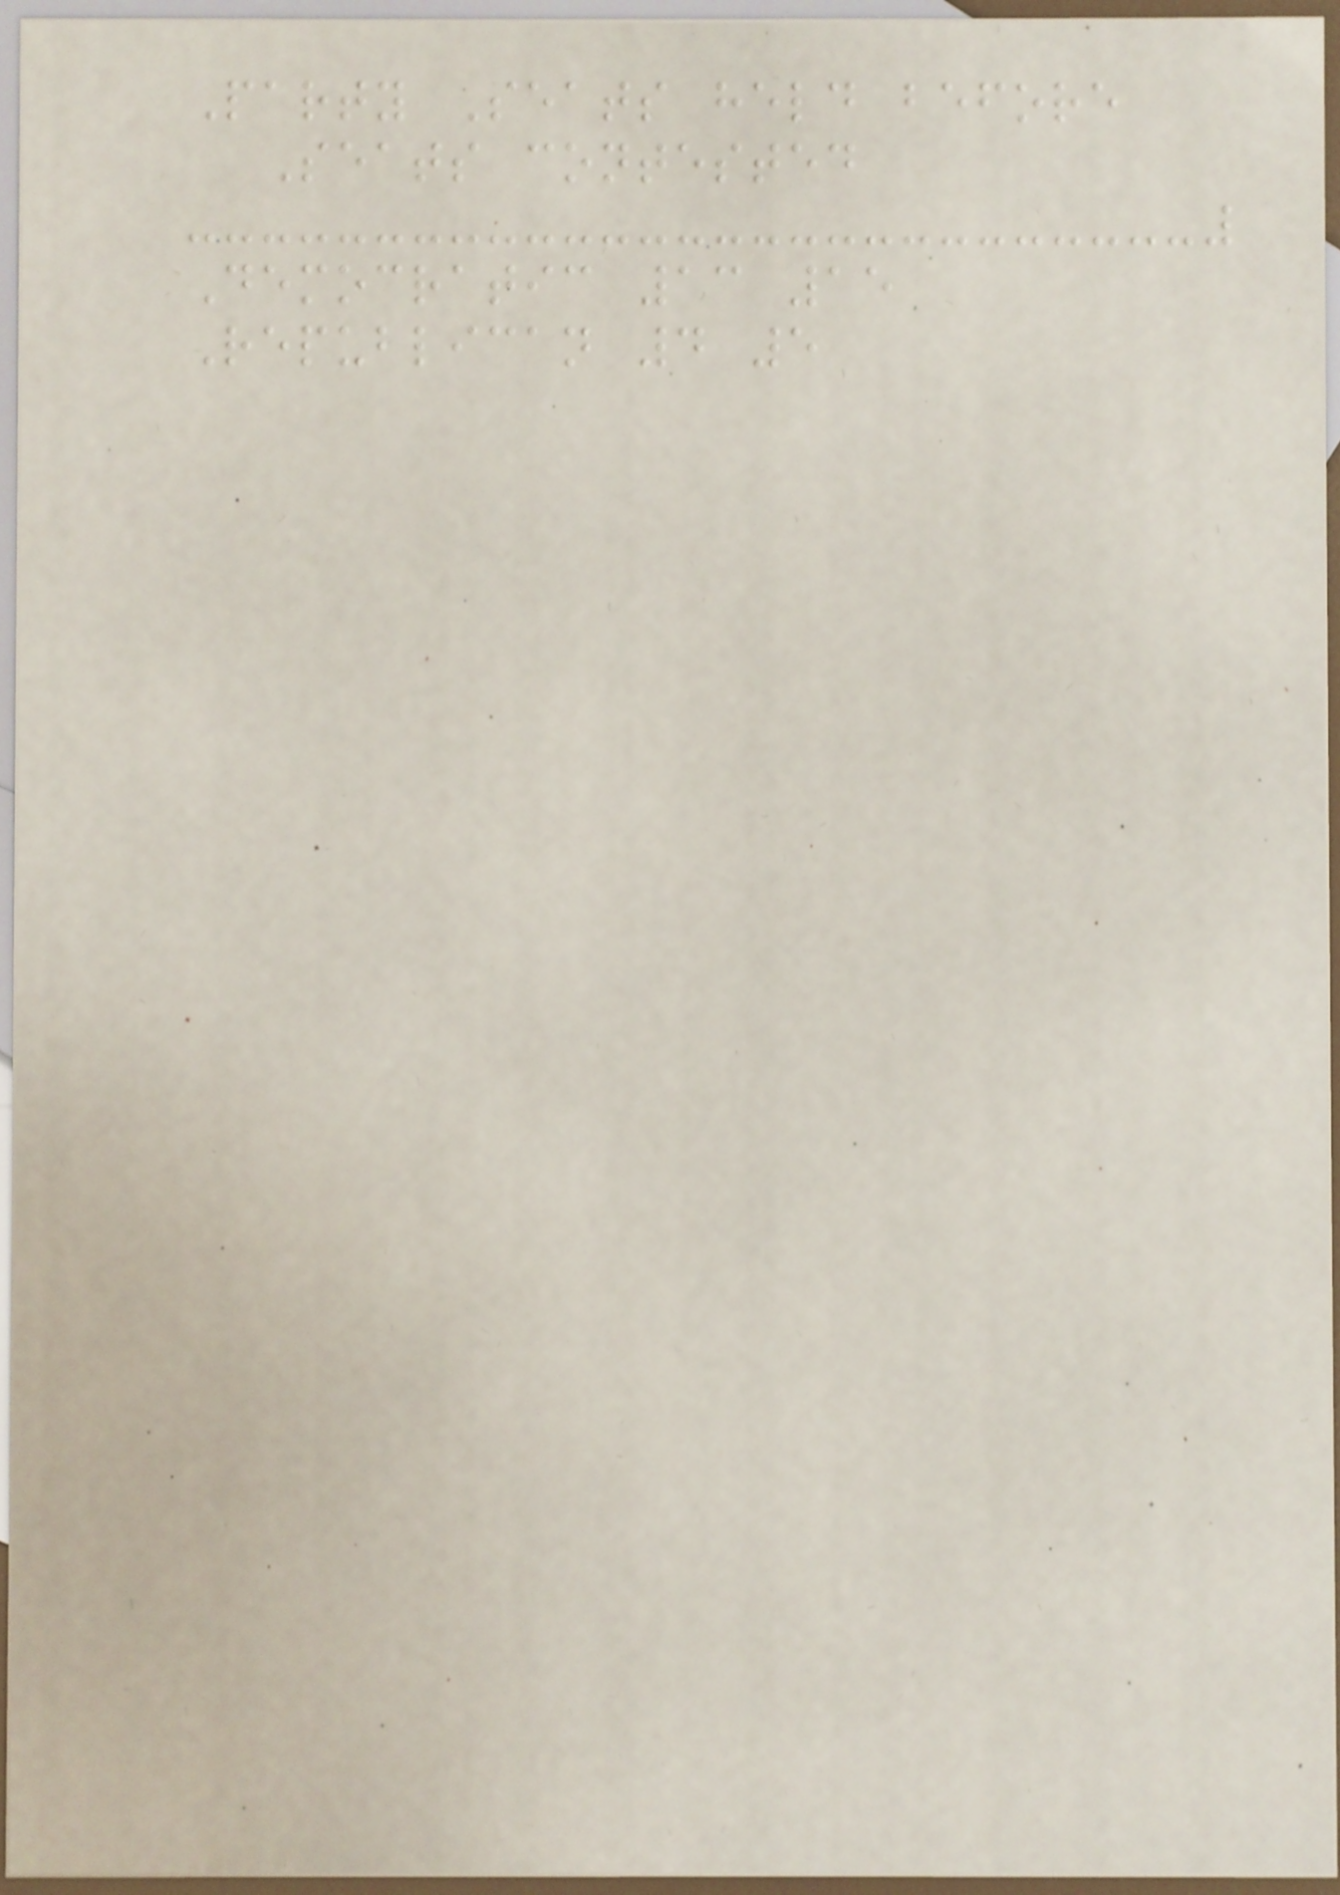Party Seats held before
Seats contested
Democratic 13 15
Republican 4 5
